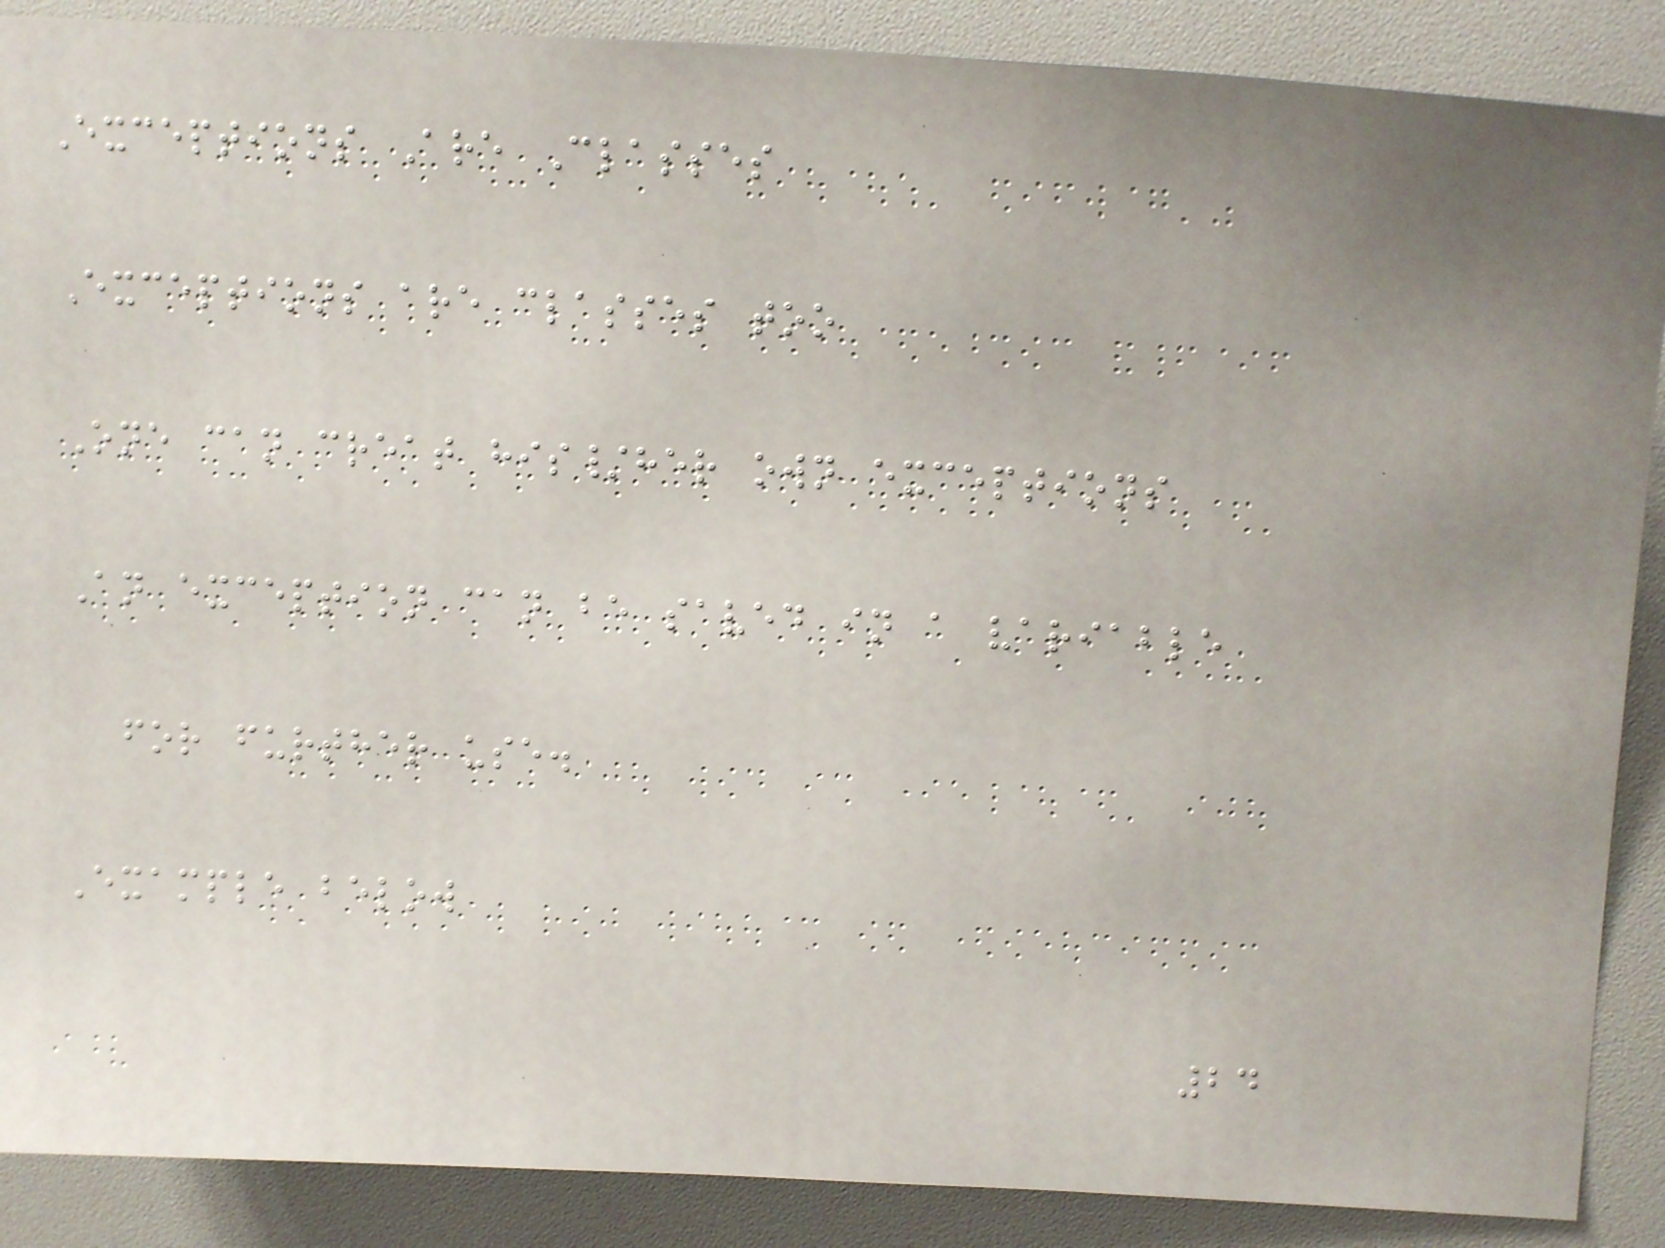Exceptions Are Classes
Exceptions are classes too
One can creat his/her own exceptions
An exception can be saved in a variable
for further use.
Example below
24
